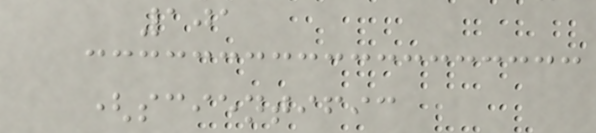101
(scientific
